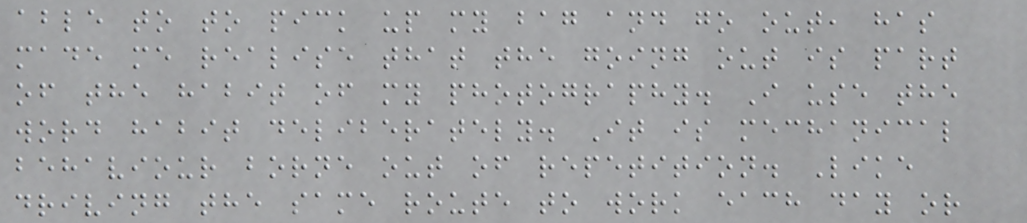able to to pick up my bag and go out, has
made me realise that the going out is part
of the habit of my photography. I use the
word habit deliberately. It is mechanical
behaviour borne out of repetition. Like
driving the same route to work each day or
